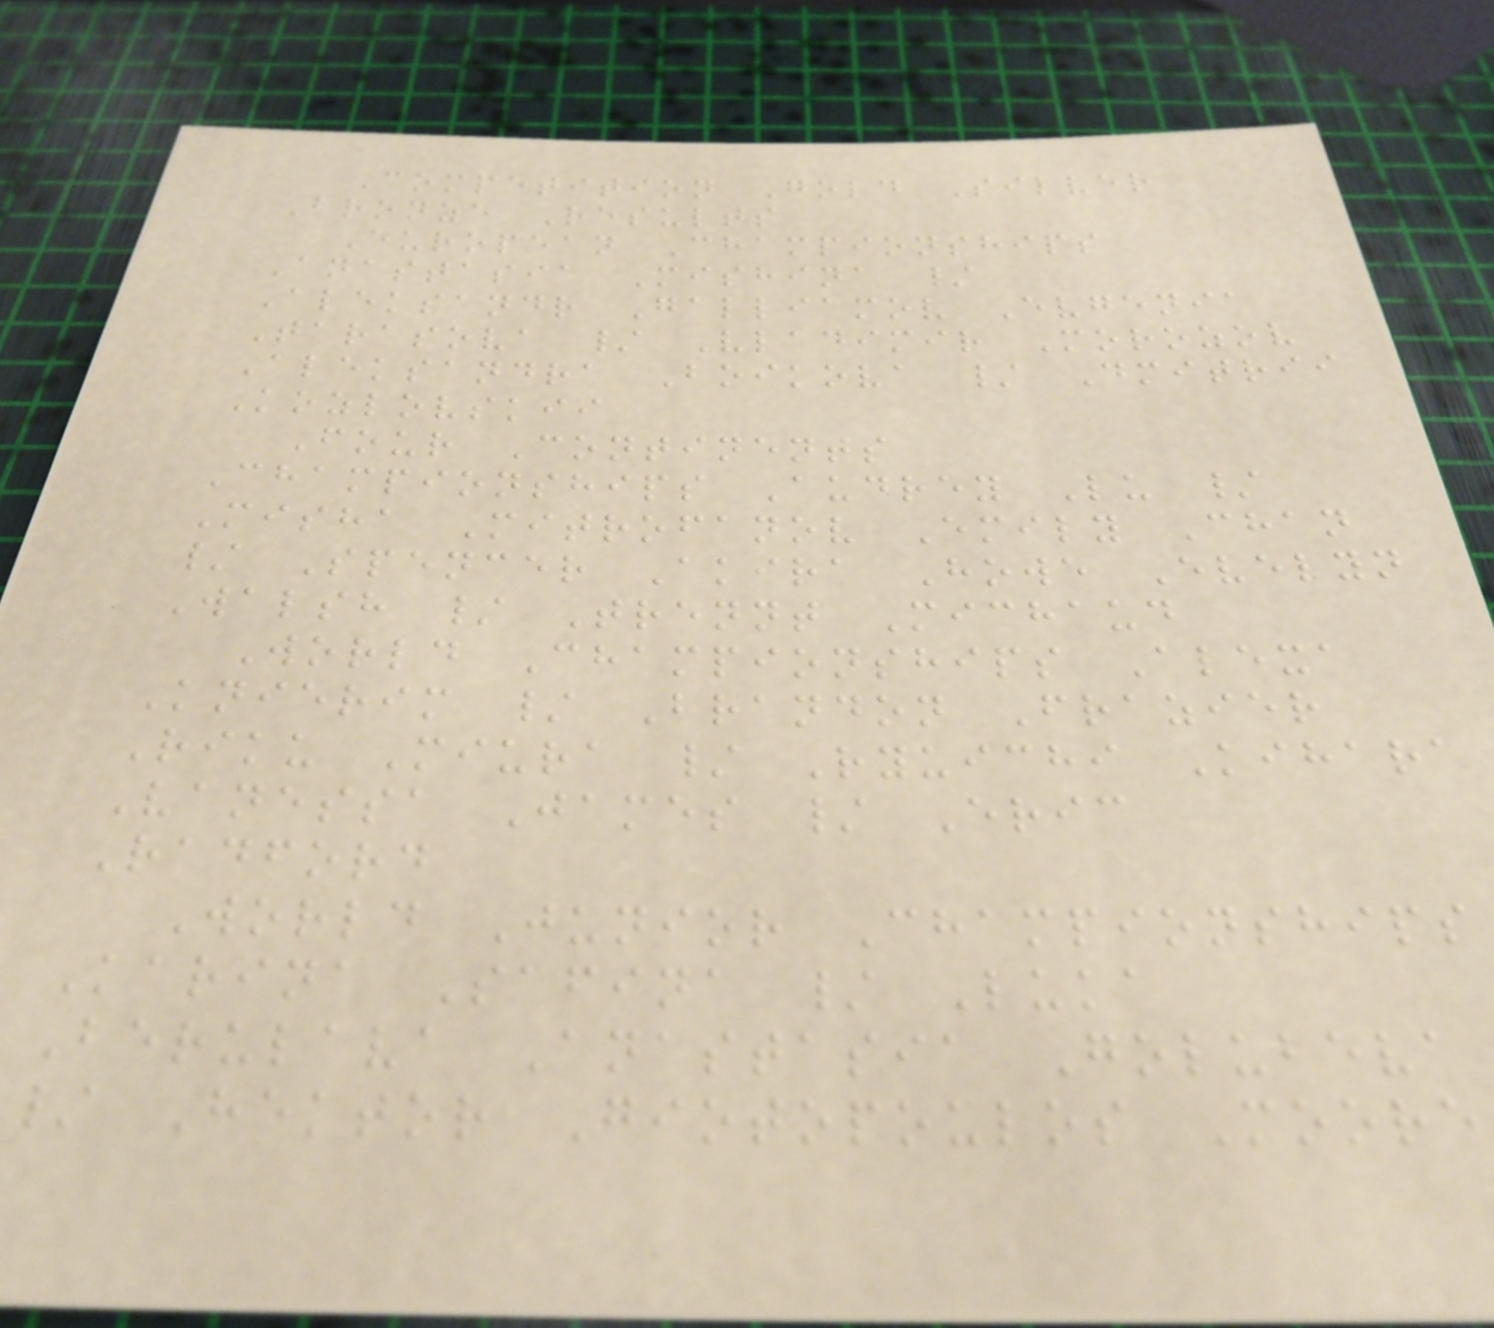Competition Gold Silver
Bronze Results
European Championships
Anastasia Mishina /
Aleksandr Galliamov Evgenia
Tarasova / Vladimir Morozov
Aleksandra Boikova / Dmitrii
Kozlovskii
Four Continents
Championships Audrey Lu /
Misha Mitrofanov Emily Chan
/ Spencer Akira Howe Evelyn
Walsh / Trennt Michaud
World Championships Alexa
Knierim / Brandon Frazier
Riku Miura / Ryuichi Kihara
Vanessa James / Eric
Radford
World Junior Championships
Karina Safina / Luka
Berulava Anastasia Golubeva
/ Hektor Giotopoulos Moore
